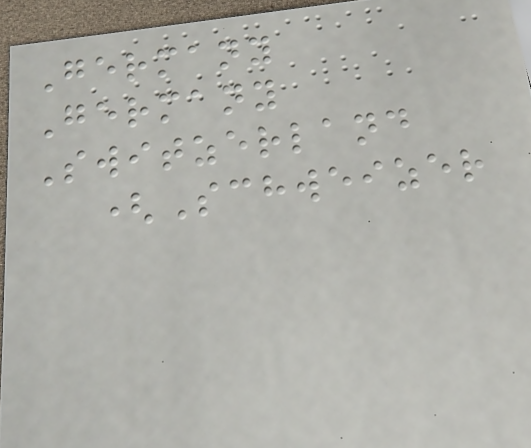Germany
Germany
Switzerland
(Schweizer
